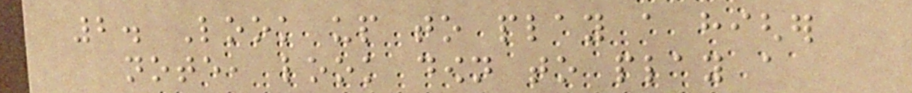2. Look up to play a higher
note, look down to play a
